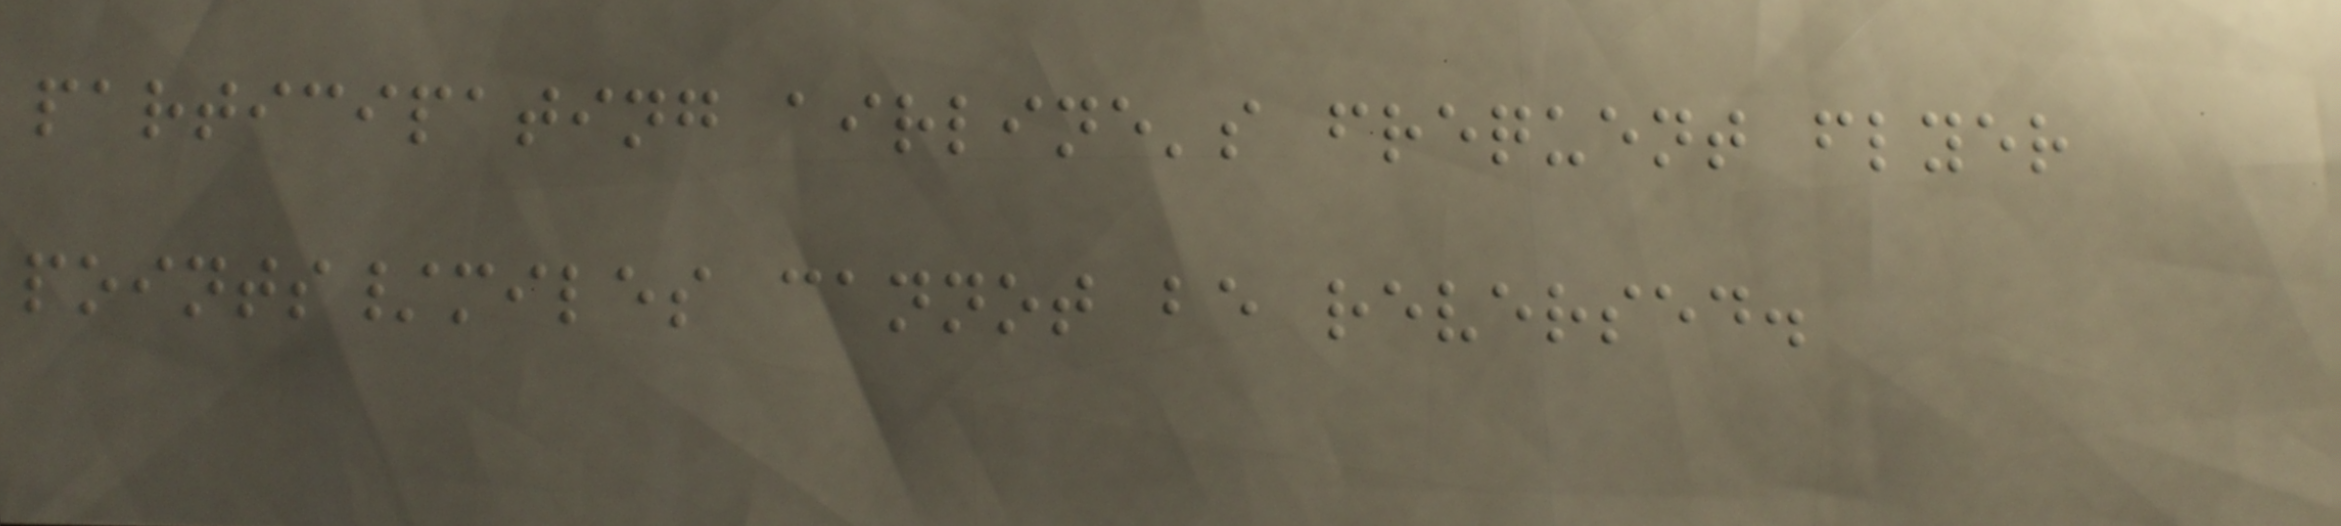participating airline's frequent flyer
points/miles cannot be reversed.
